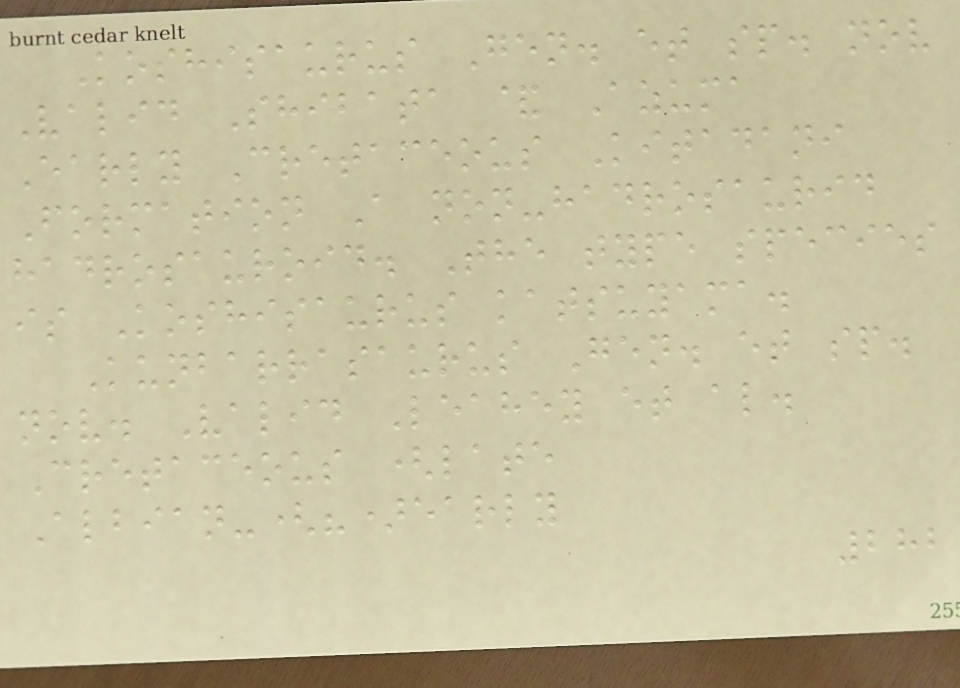Koshisaurus Gen. et sp. nov
Valid Shibata & Azuma
Early Cretaceous Kitadani
Formation A non-hadrosaurid
hadrosauroid. The type species
is Koshisaurus katsuyama.
Kunbarrasaurus Gen. et sp.
nov. Valid Leahey et al.
Cretaceous (late
Albian-(?)early
282
